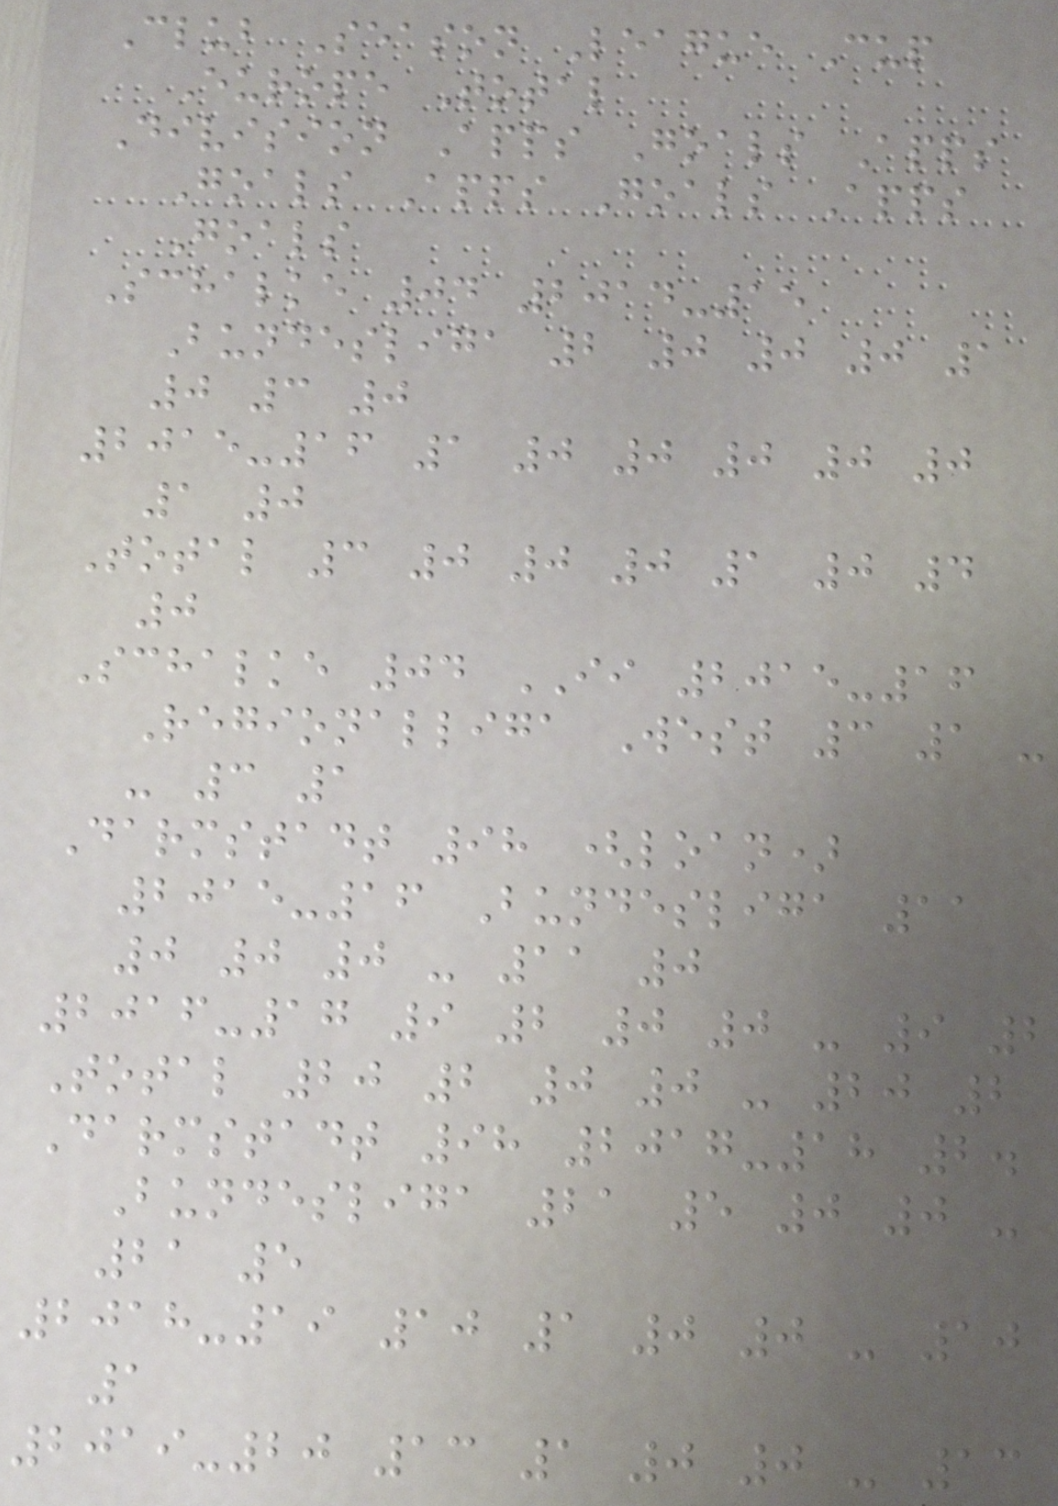Club Season League Cup
Europe Total
Division Apps Goals Apps
Goals Apps Goals Apps
Goals
Schalke 04 2014-15
Bundesliga 2 0 0 0 1
0 3 0
2015-16 1 0 0 0 0 0
1 0
Total 3 0 0 0 1 0 4
0
Schalke 04 II 2015-16
Regionalliga West 3 1 -
- 3 1
Darmstadt 98 (loan)
2015-16 Bundesliga 11
0 0 0 - 11 0
2016-17 9 2 0 0 - 9 2
Total 20 2 0 0 - 20 2
Darmstadt 98 2017-18 2.
Bundesliga 21 5 0 0 -
21 5
2018-19 10 1 0 0 - 10
1
2019-20 13 1 0 0 - 13
